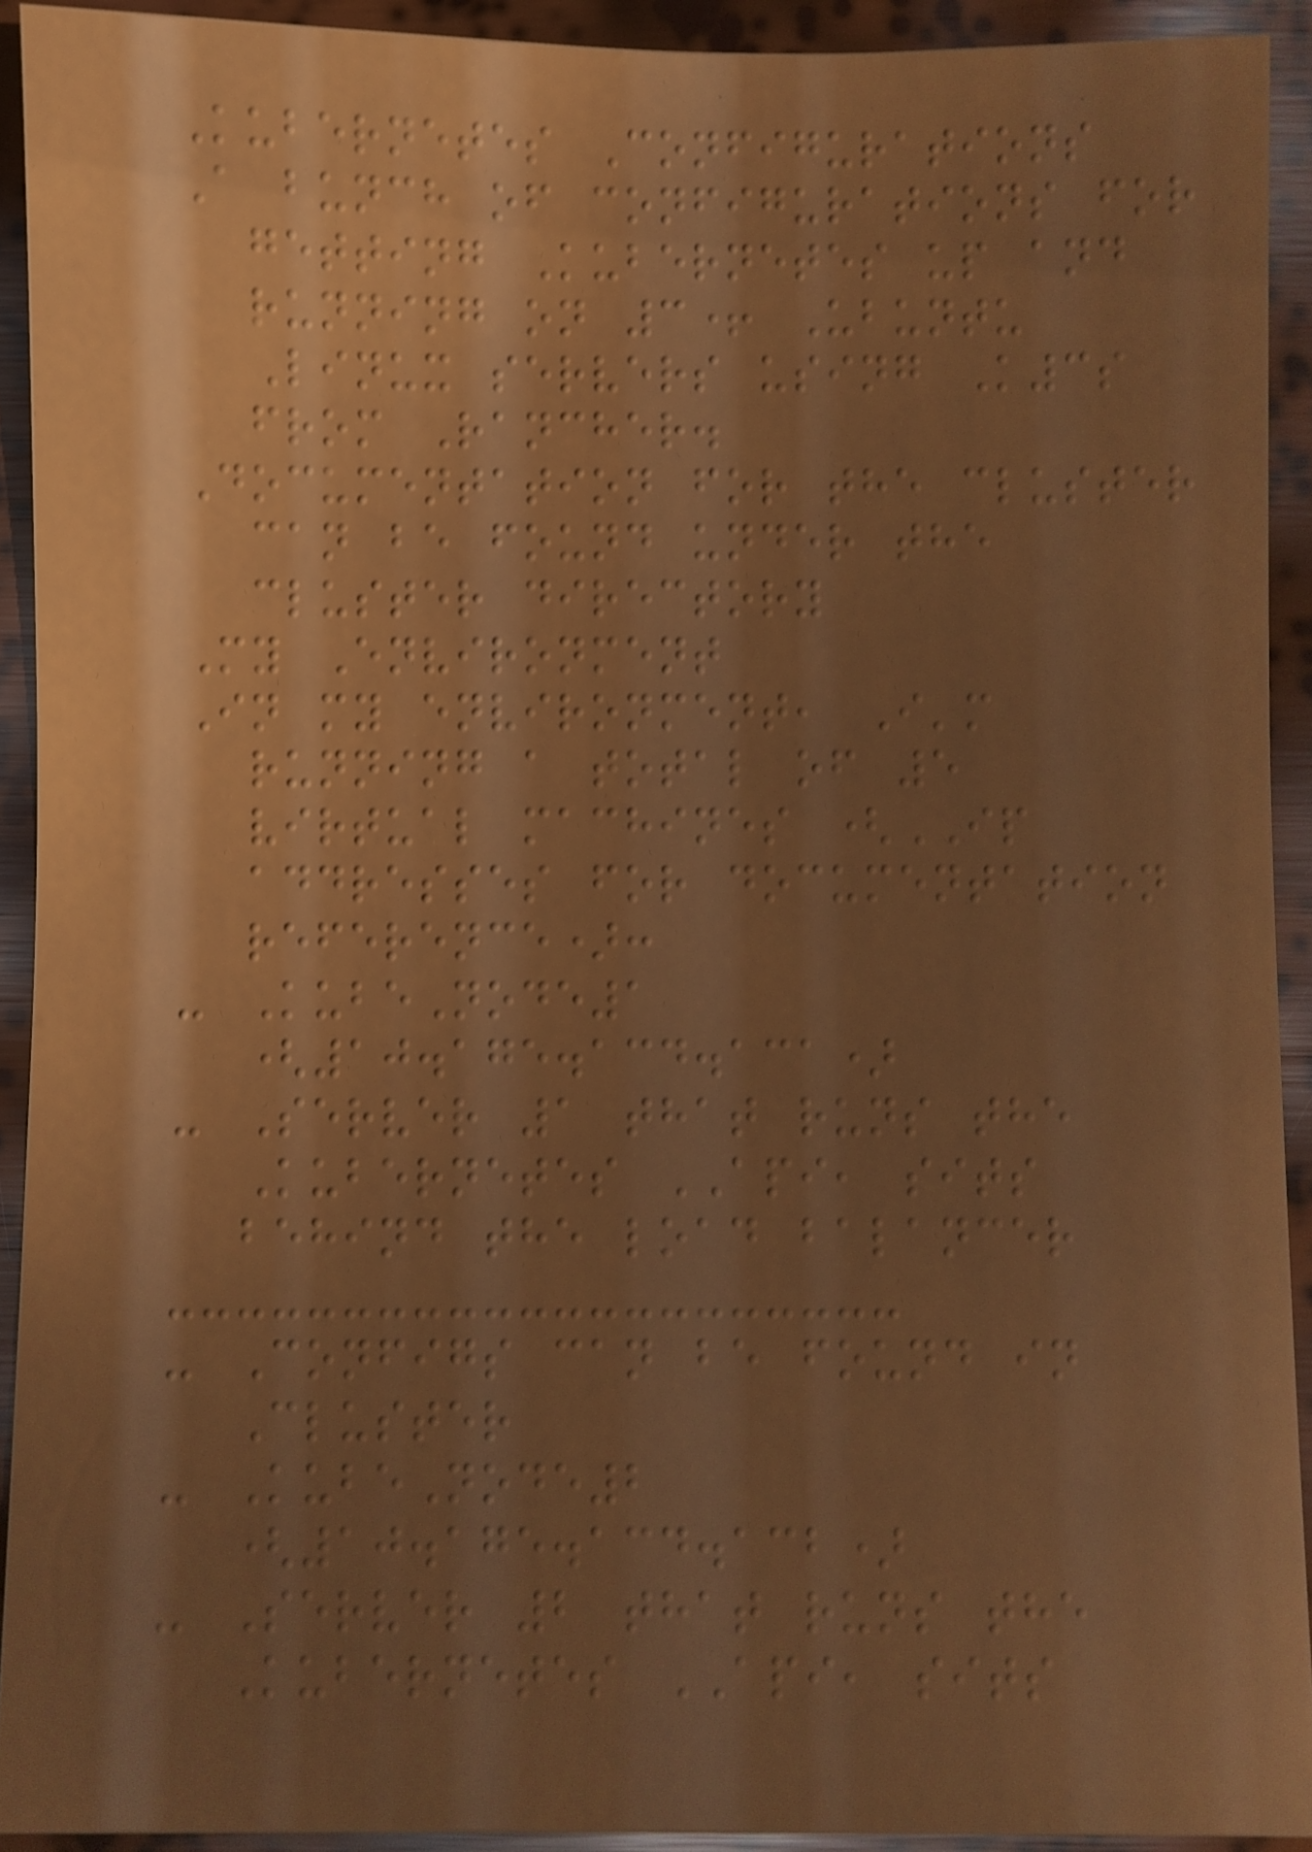Kubernetes Configurations
A bunch of configurations for
getting Kubernetes up and
running on 3+ Ubuntu
Linux servers using K3s
from Rancher.
Documentation for the cluster
can be found under the
cluster directory
My Environment
In my environment, I'm
running a total of 5
virtual machines (IP
addresses for documentation
reference):
- KubeNode1
(10.175.134.131)
- Server 1 that runs the
Kubernetes API, sits
behind the load balancer
- Configs can be found in
Cluster
- KubeNode2
(10.175.134.132)
- Server 2 that runs the
Kubernetes API, sits
